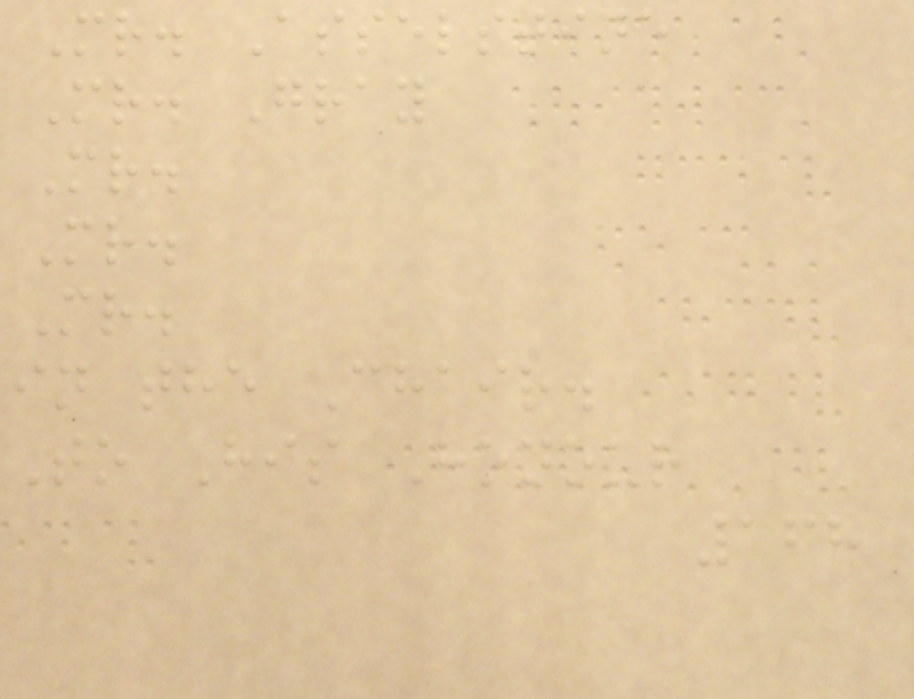Mr. Asselstine
Mr. Gray
Mr.
Mr.
Mr.
in the Chair.
To His Honour
168
